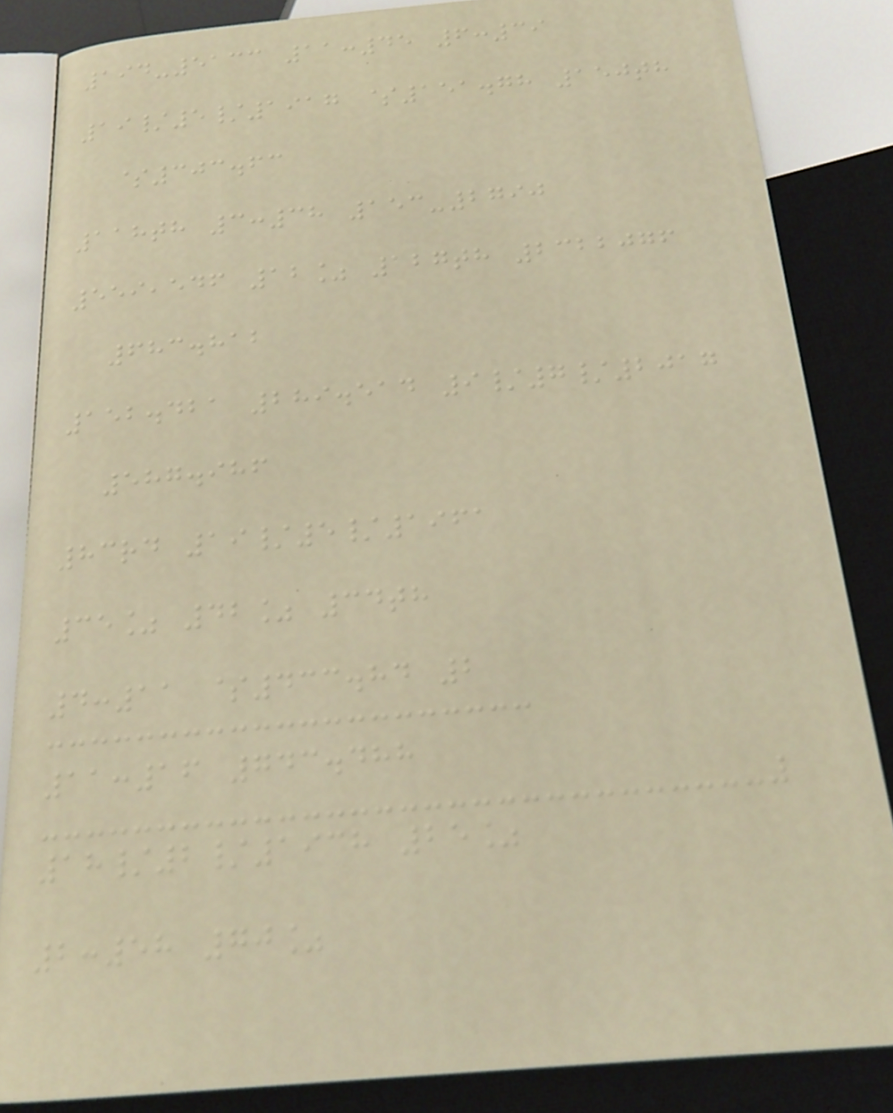194-5133 11:45 6:39
19/5/1917 $151.78 150th
$303.63
118th 3:38 153-2790
559,546 12% 127th 2322076
683.812
152.421 289.514 9/7/2017
587.986
83rd 19/5/1961
35% 42% 34th
4:11 $433.84 2
11:16 743.488
18/2/1938 25%
2:58 70%
